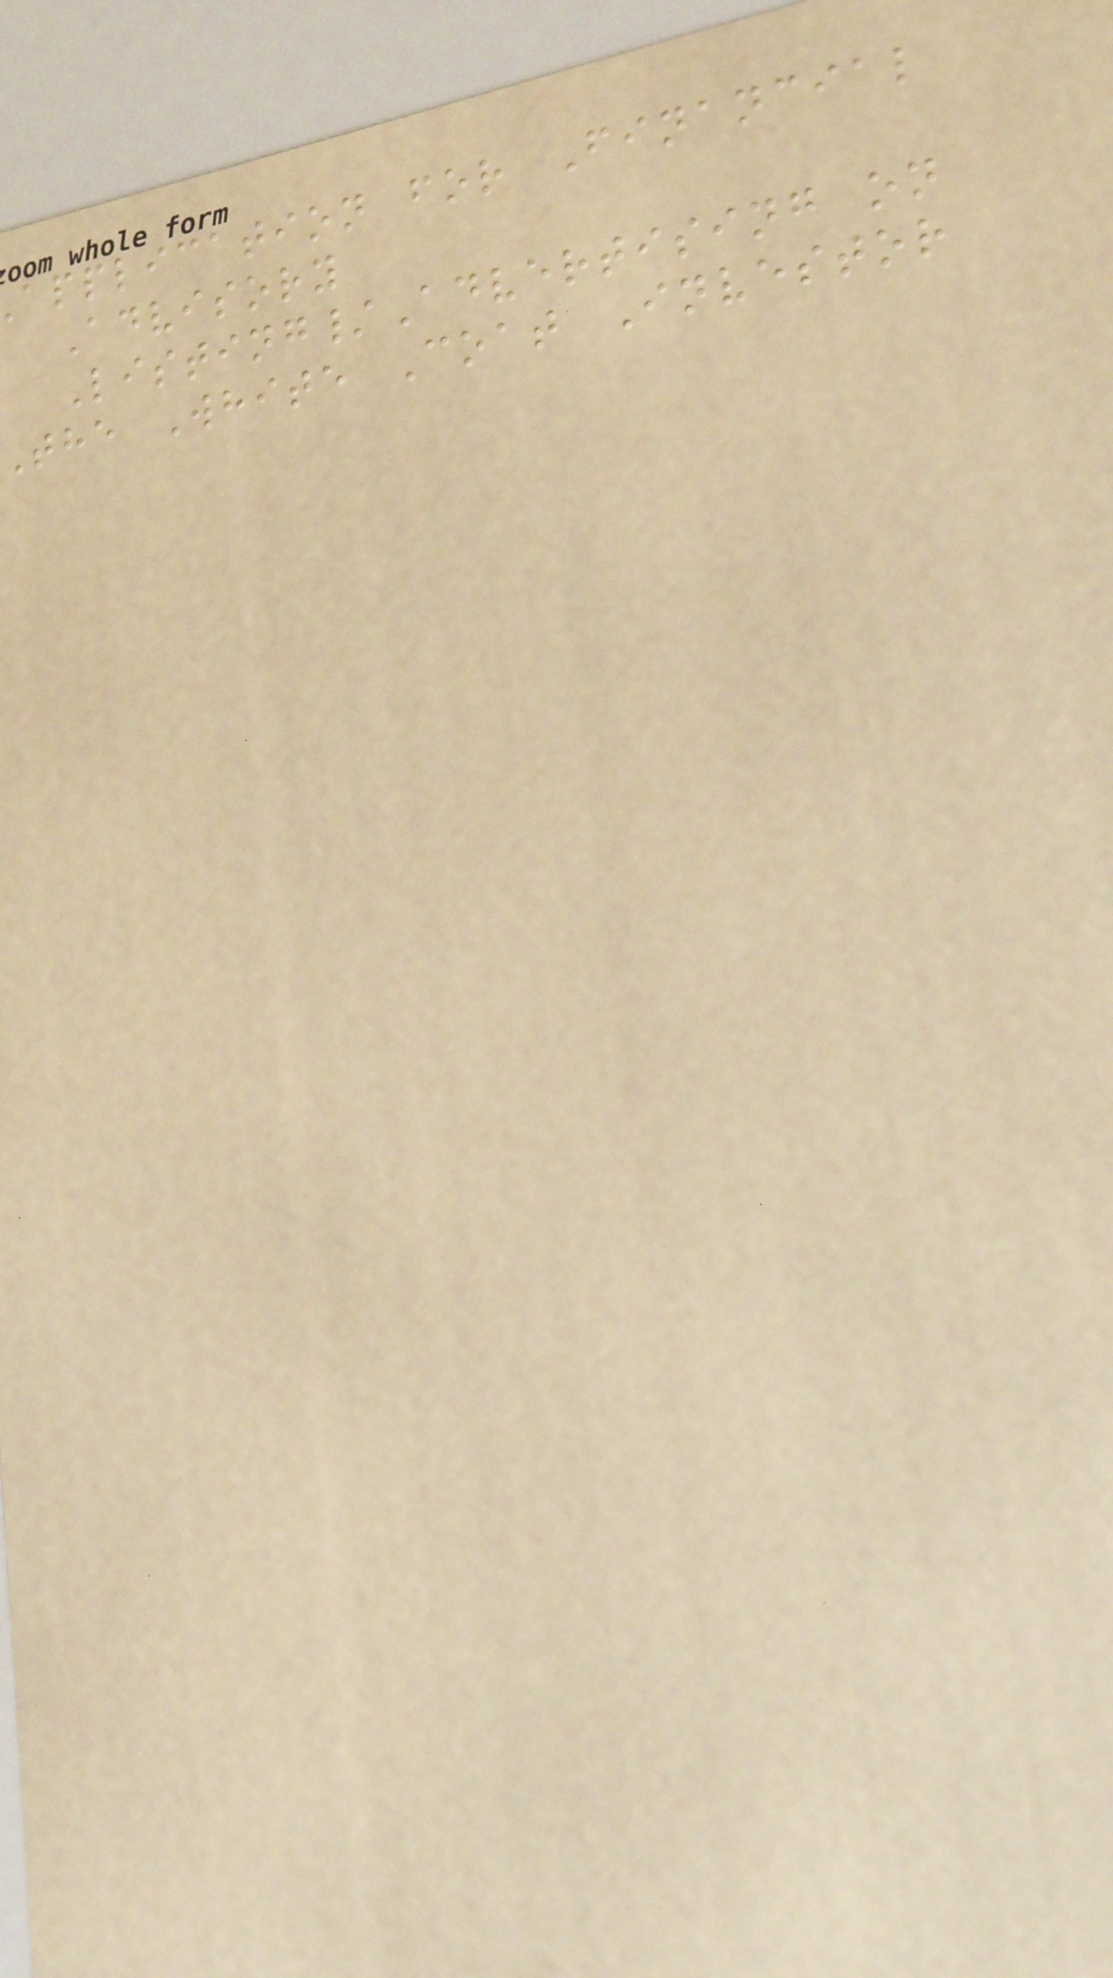application for Financial
Advisory
Listing/Advertising on
The White Coat Investor
